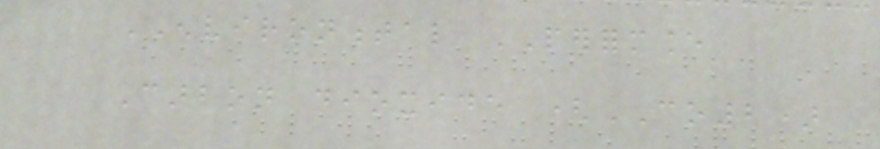ENVIRONMENTAL PERFORMANCE
Carbon dioxide (CO2)
